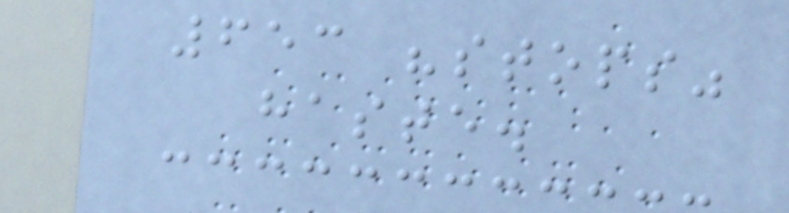653 "stops"
haste.
